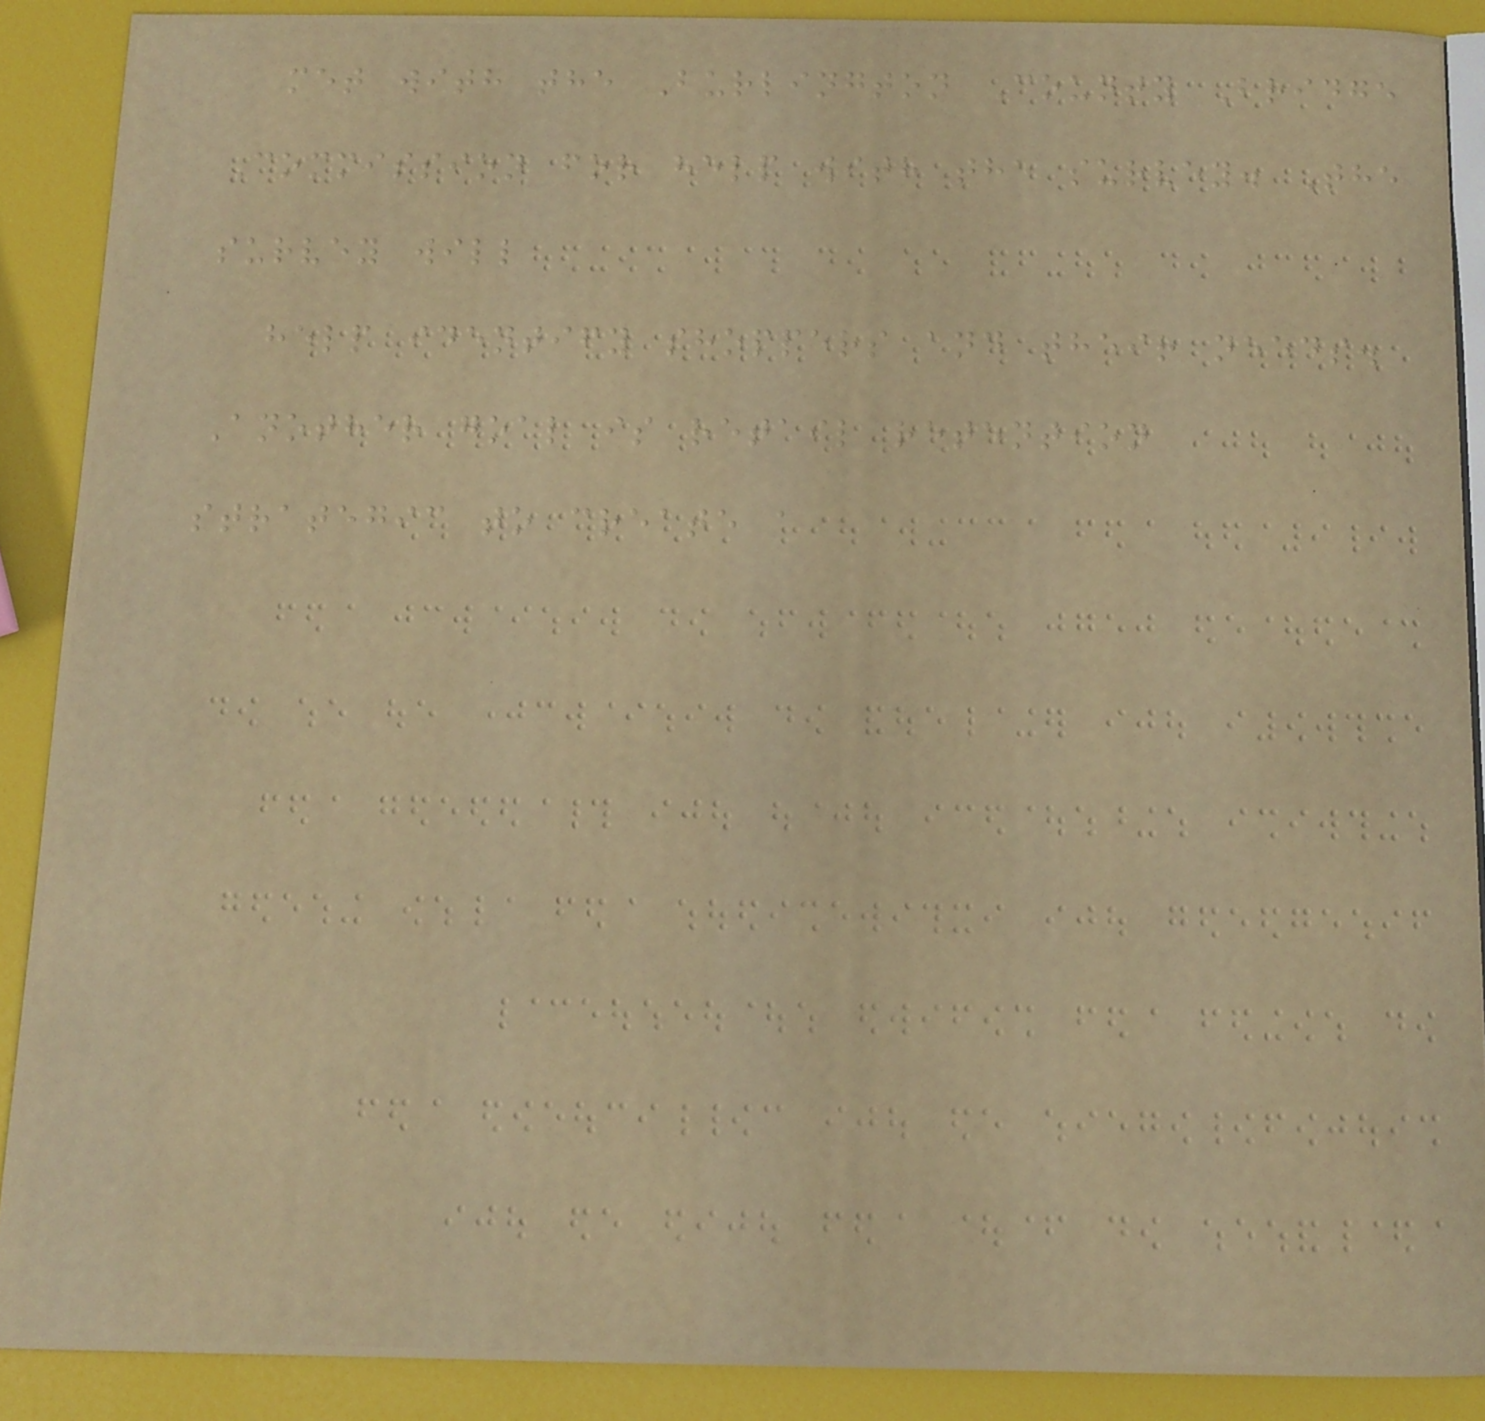met with the Burlington County Bridge
Commission for help with the survey. The
survey will
help identify shoppers and their needs.
Another goal is retail retention
strategic to create a
